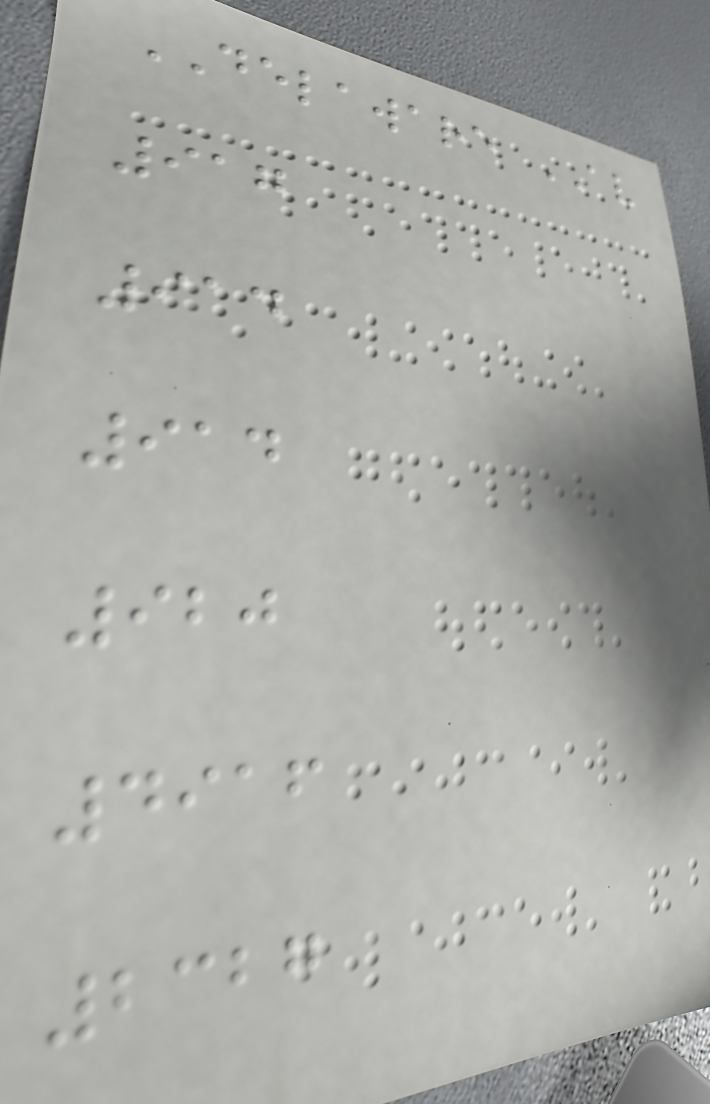DELAWARE AV
917
914
914
920
4916
2327
